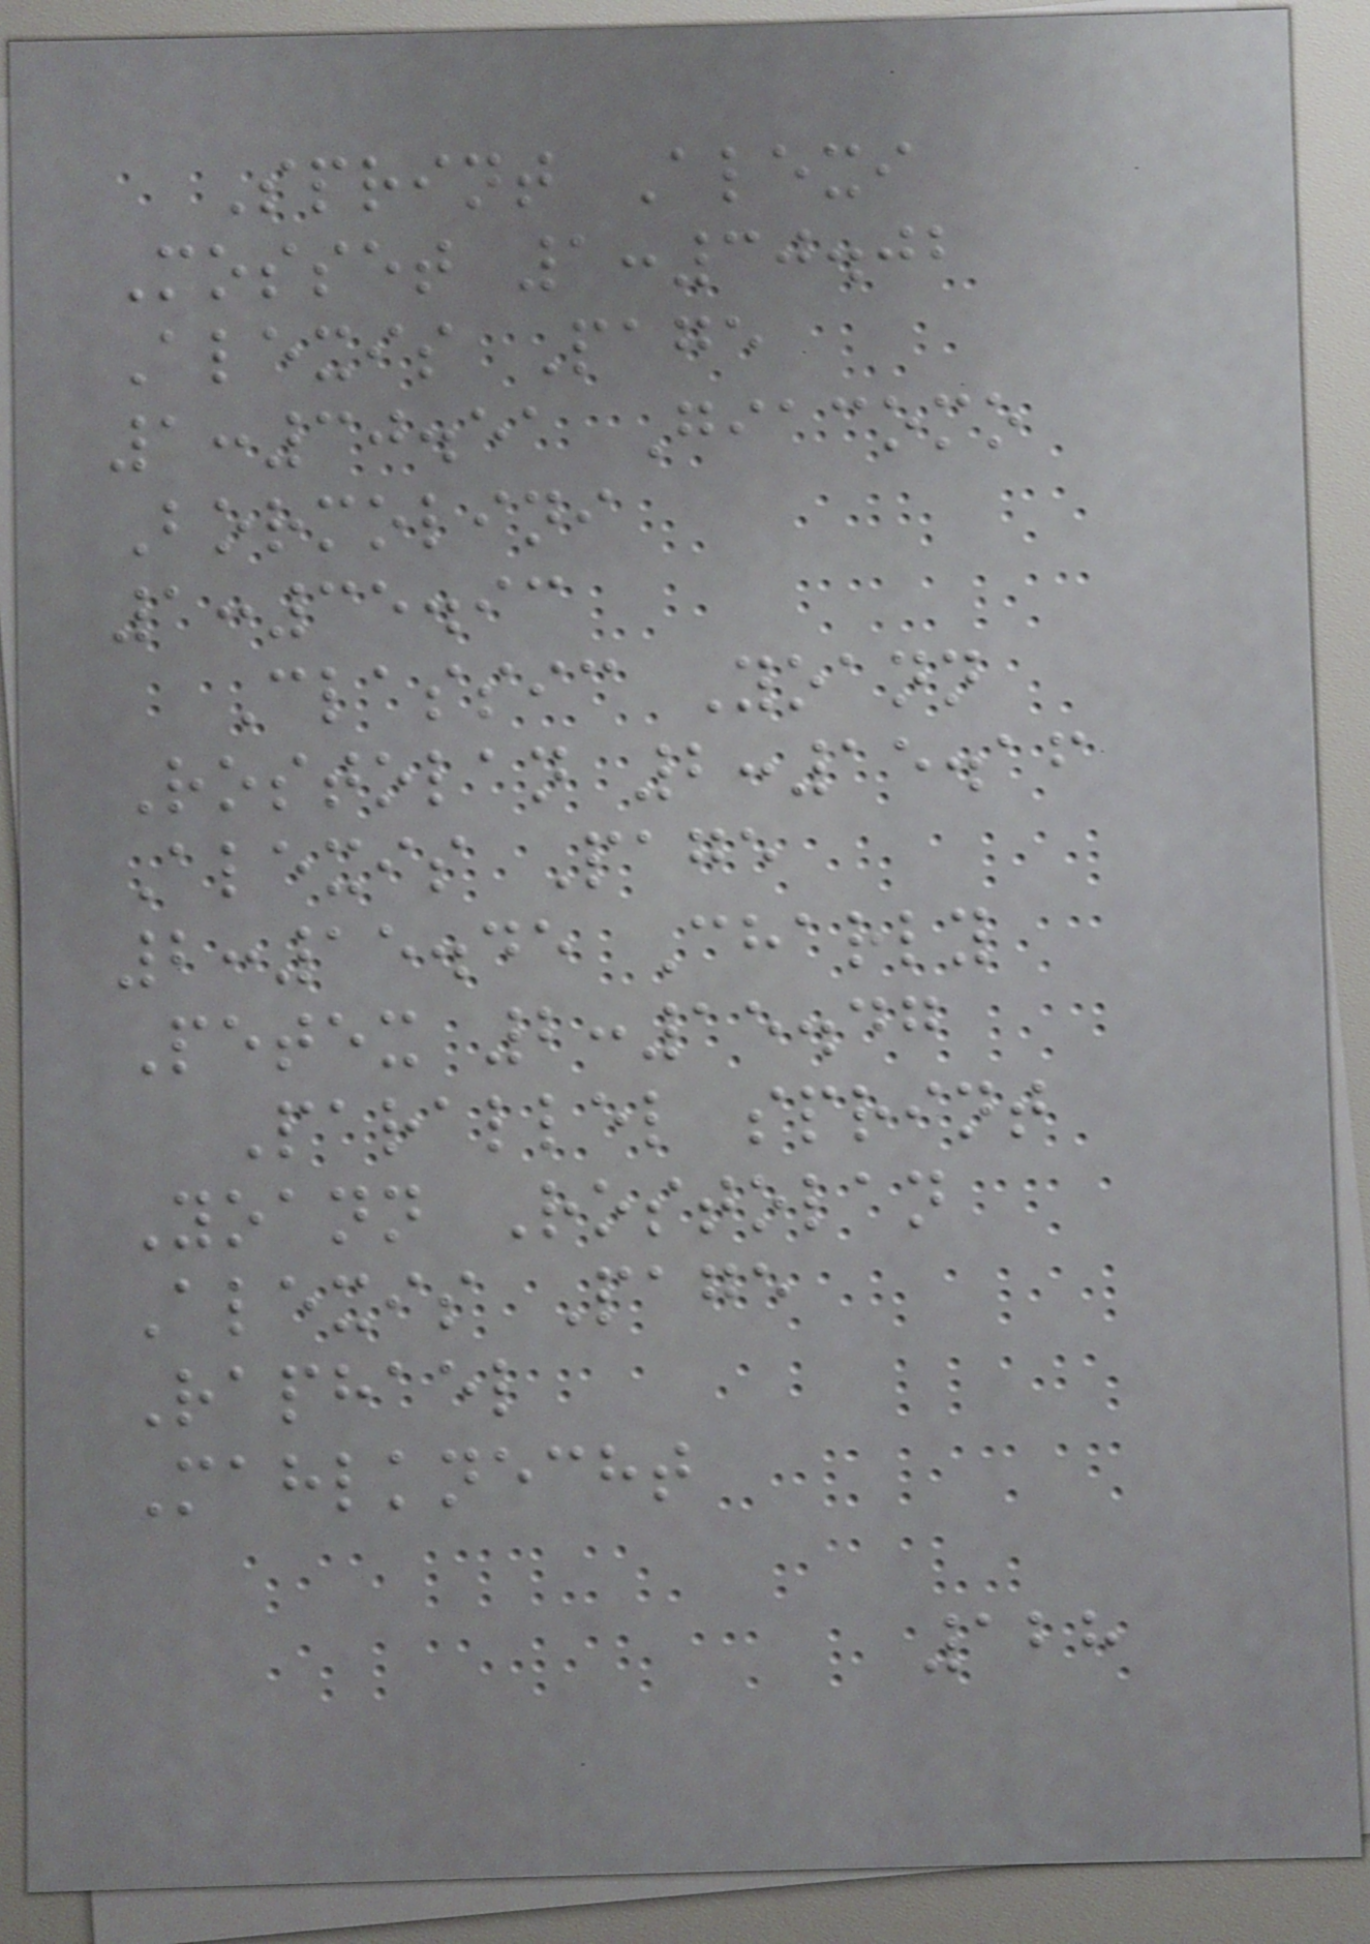Sprint Alexi
Mosset 1:30.02
Alexis Page
1:30.51 Giacomo
Bormolini
1:35.93
Classic Yoann
Rostolan 2:15.16
Alexis Page
2:15.45 Charly
Petex 2:15.47
Parallel sprint
Yoann Rostolan
Alexis Page
Raphael
Mahlknecht
128
